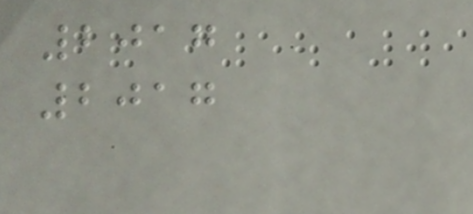2017
2017
